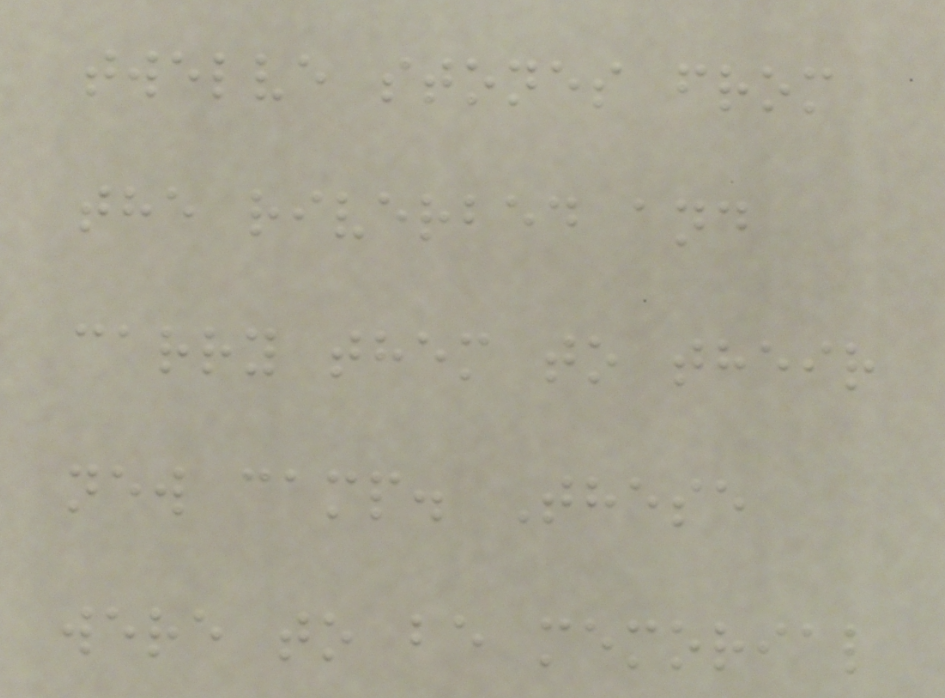twelve stones from
the riverbed and
carry them to their
new camp. These
were to be memorial
